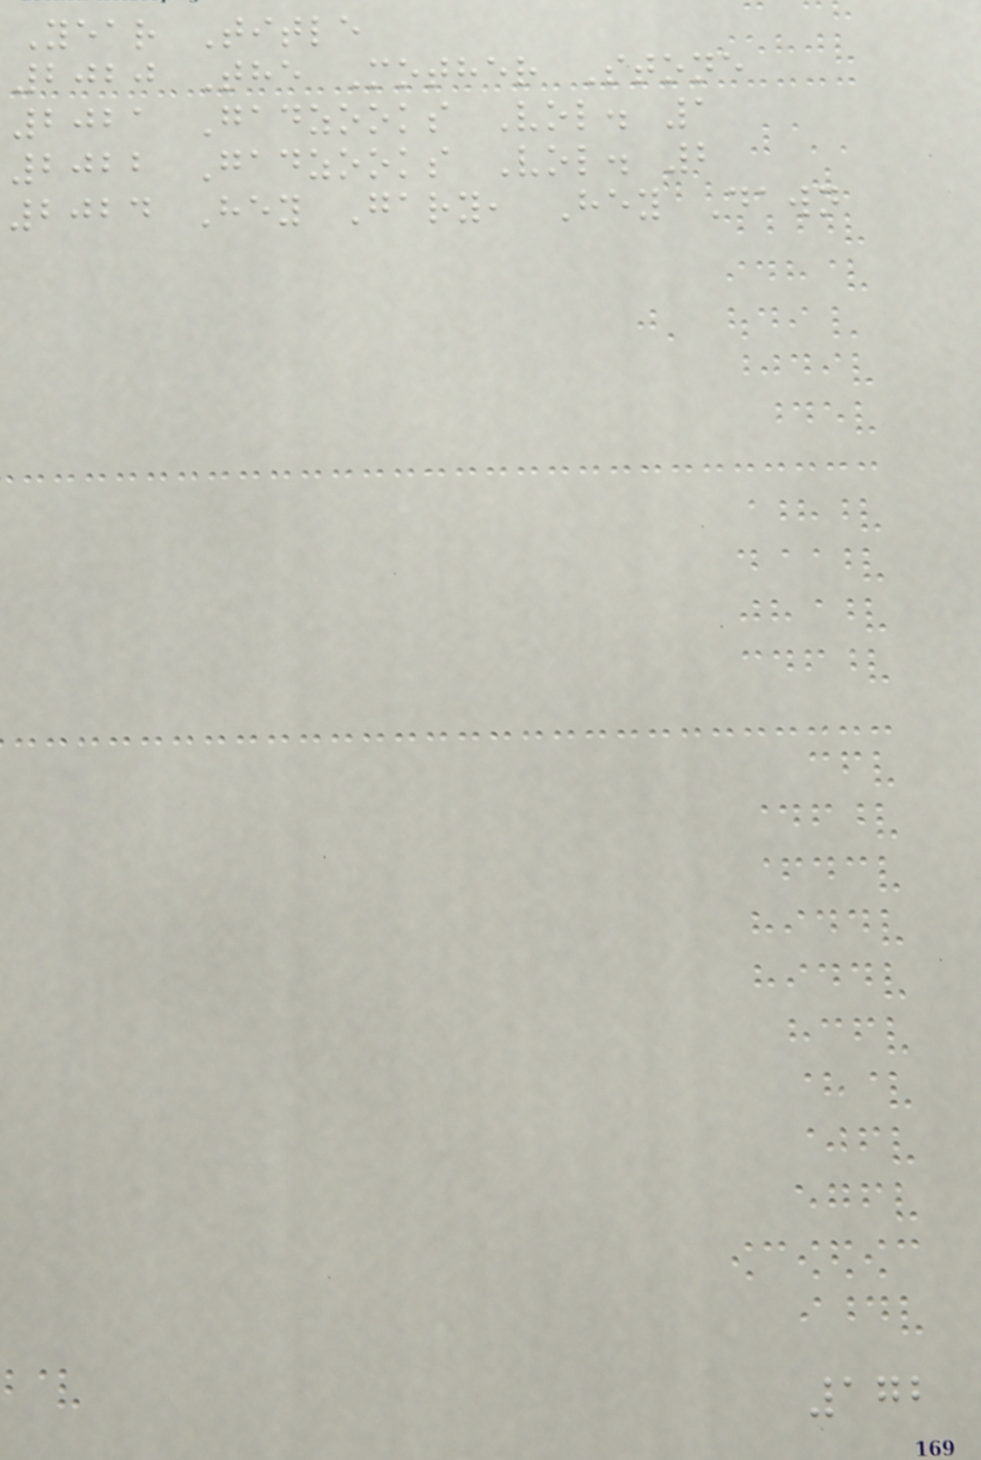Year Title
2020 The Mother Stone
2021 Gadzooks Vol. 1
2022 Gadzooks Vol. 2
2024 Hey Gary, Hey Dawn
172
